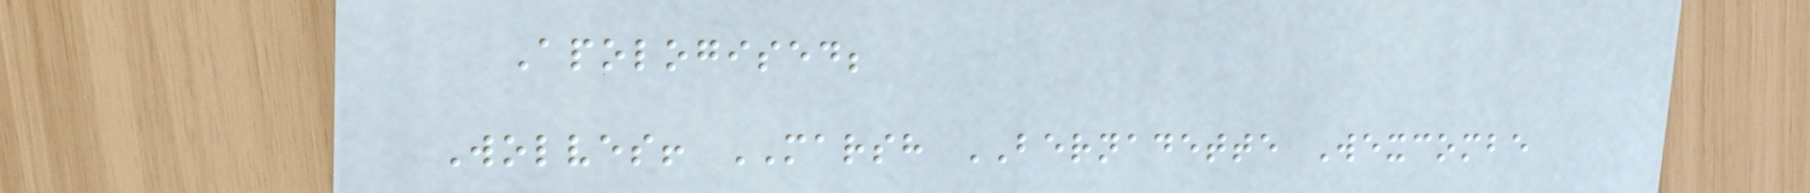Apologised;
Wolves! MARSH BERNADETTE Wexcombe
